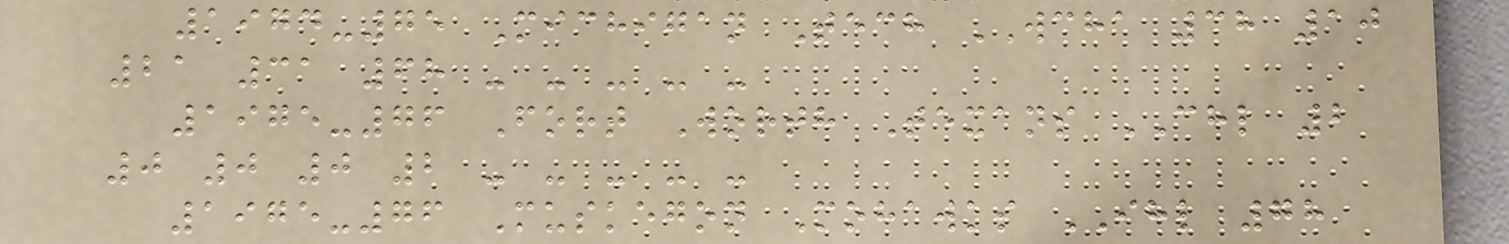1974-75 Michigan Tech WCHA 38 10
21 31 68 - - - - -
1975-76 Fort Worth Texans CHL 2
0 0 0 2 - - - - -
1975-76 Muskegon Mohawks IHL 78
